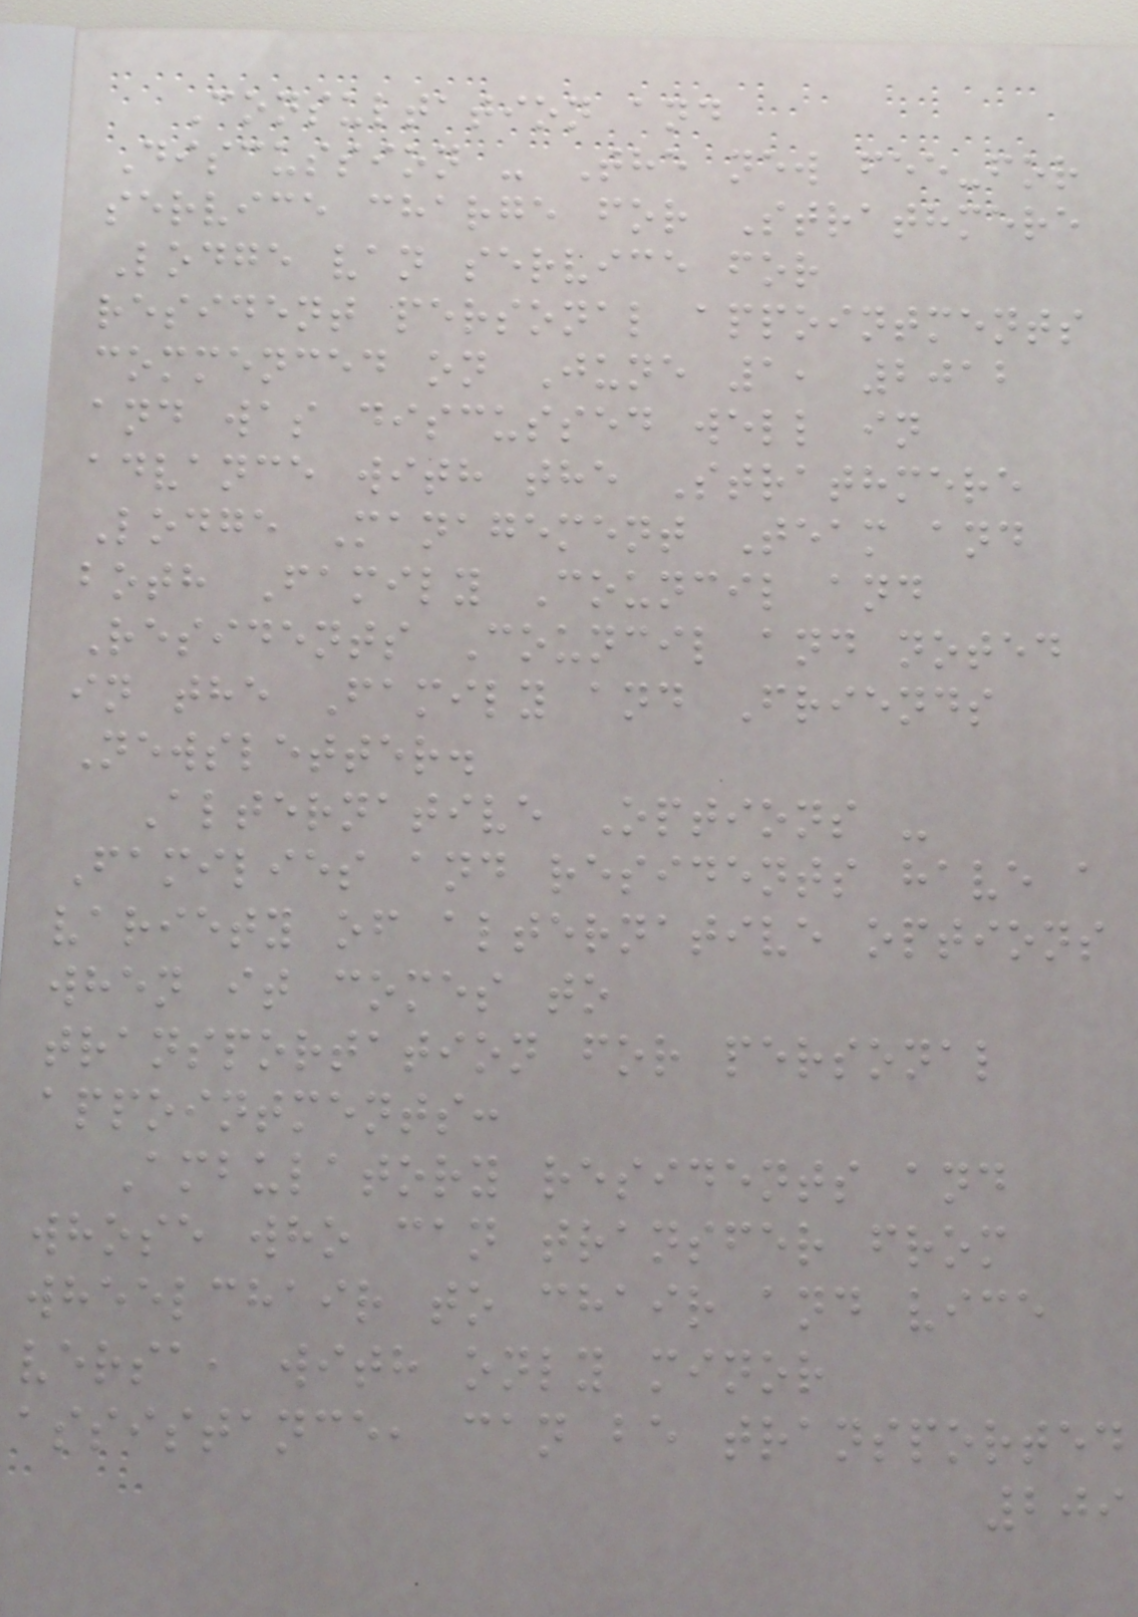Consultation and
Discussion - The new fee-for
service charge for Strathmere
Lodge van service for
resident personal appointments
commenced on June 1, 2012
and was discussed well in
advance with the Strathmere
Lodge Management Team and
both Family Council and
Residents Council and noted
in the Family and Friends
Newsletter.
Alternative Options -
Families and residents have a
variety of alternative options
when it comes to
transportation for personal
appointments:
Ambulatory residents and
whose who can transfer from
wheelchair to chair and vice
versa, with only minor
assistance, can be transported
209
